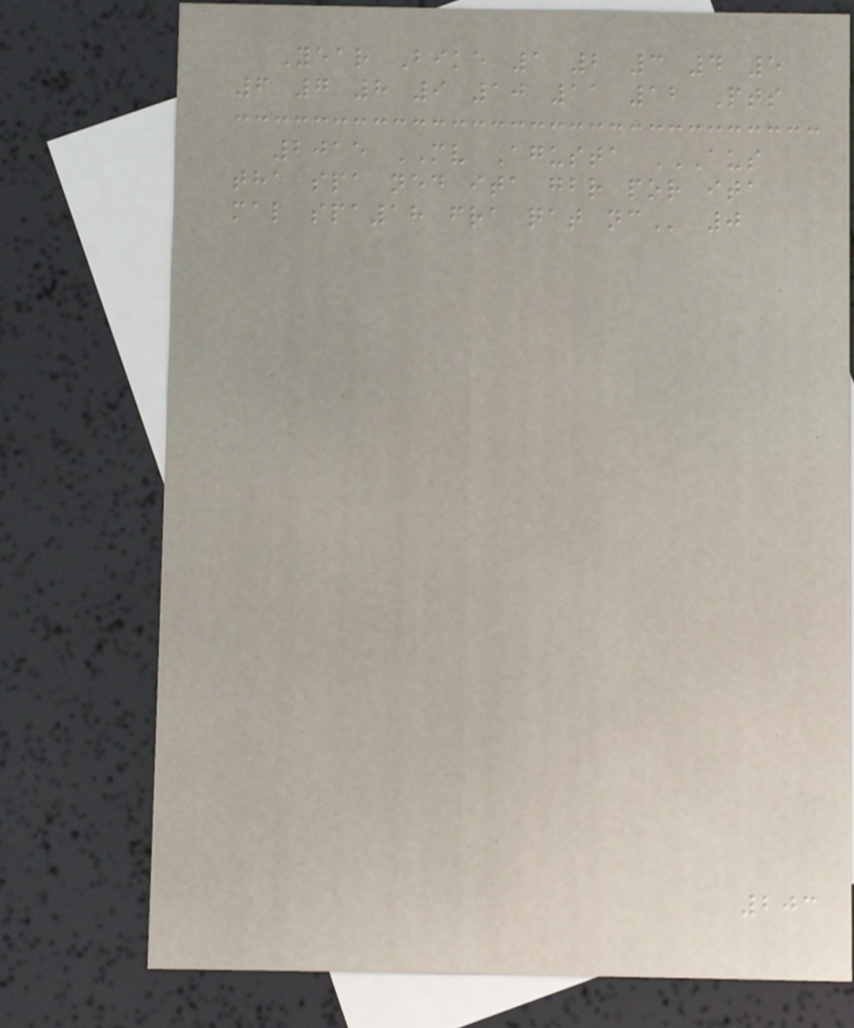Year Bike 1 2 3 4 5
6 7 8 9 10 11 12 Pts
2015 MV Agusta AUS
THA SPA NED ITA GBR POR ITA
MAL SPA18 FRA QAT NC 0
203
